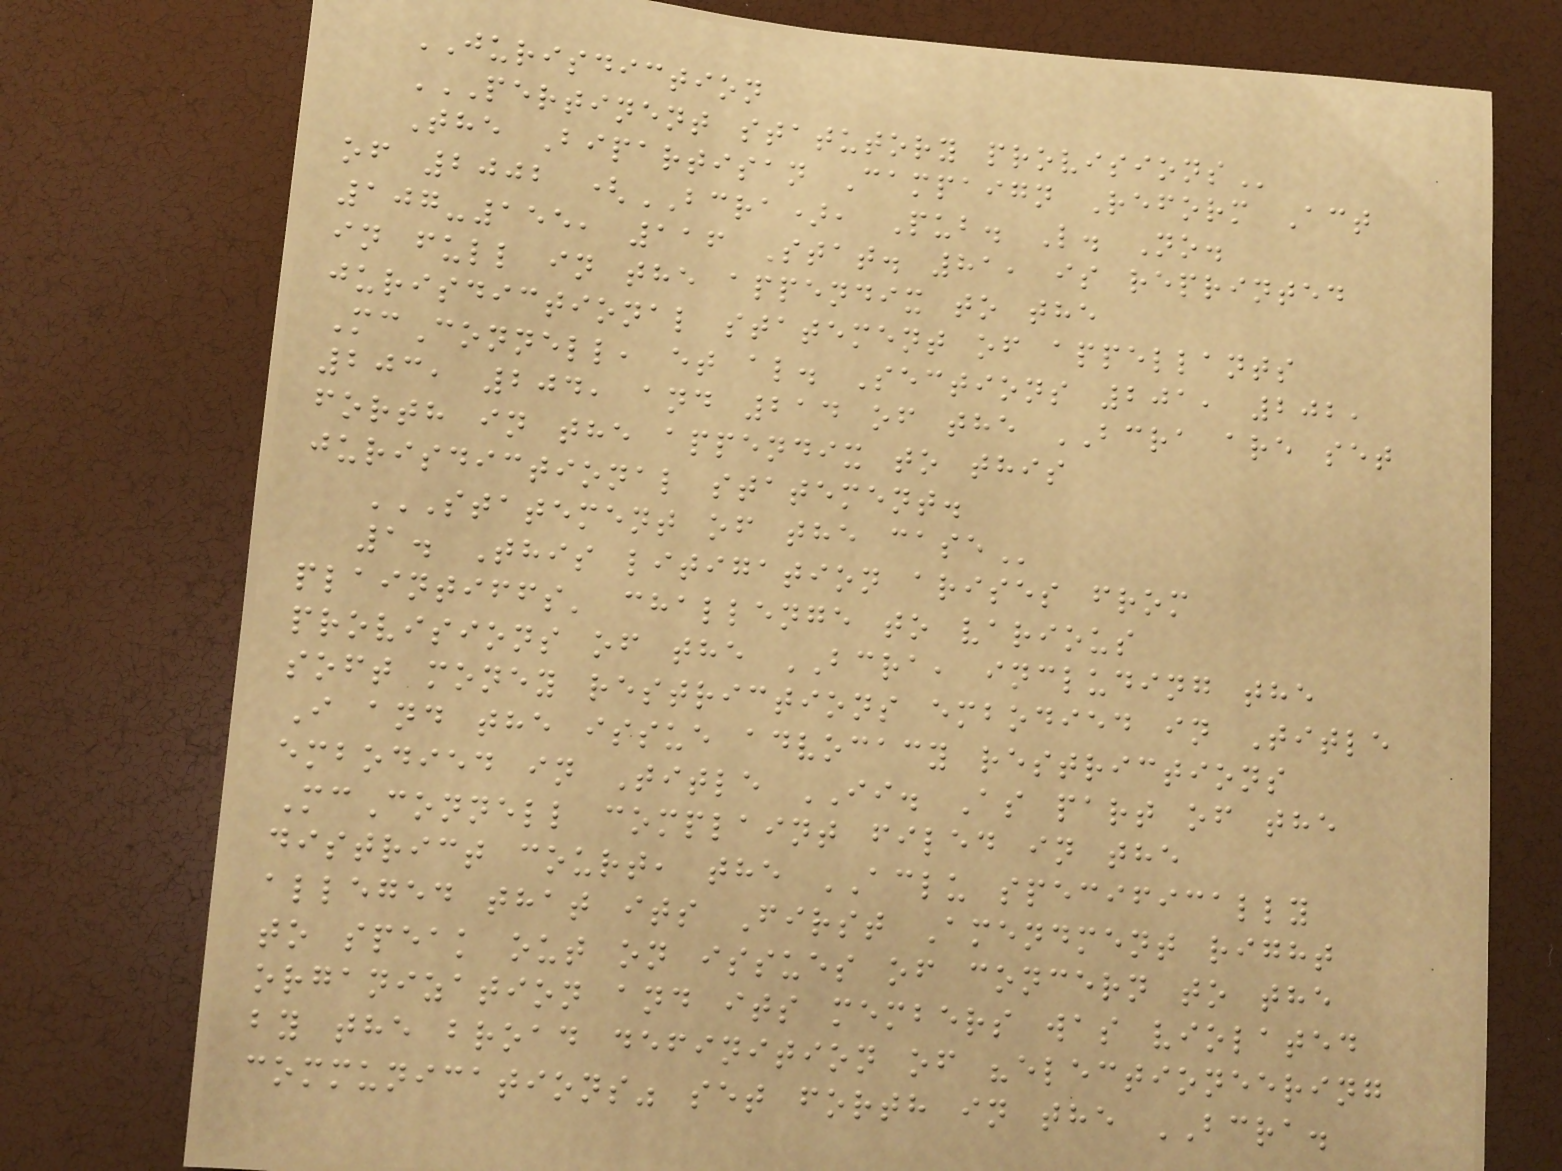JURISDICTION
PERTINENT STATUTORY PROVISIONS
The Bipartisan Campaign Reform Act
of 2002 (BCRA), Pub. L. No.
107-155, 116 Stat. 81, is reprinted
in full in the appendix to the
jurisdictional statement of appellants
McConnell, et al. Sections 201, 202,
203, 204, and 214 of the BCRA are set
forth in the appendix to this
jurisdictional statement.
STATEMENT OF THE CASE
1. This litigation arises from
plaintiffs' challenge to various
provisions of the BCRA, including the
soft money restrictions embodied in Title
I and the issue advocacy restrictions
embodied in Title II. As part of the
McConnell complaint filed in the
district court, the ACLU specifically
alleged that its First Amendment right
to speak out on issues of concern to the
organization and its members was violated
by the broad definition of "electioneering
communications" set forth in the BCRA.
